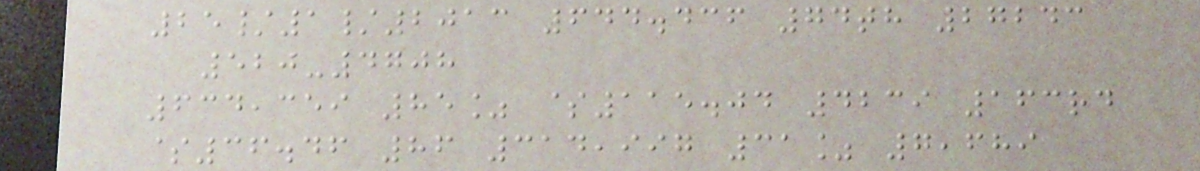25/1/2013 644.436 74th 27243
520-4708
634,359 85% $115.04 4239 163rd
$36.46 86 314,997 31% 7,689
